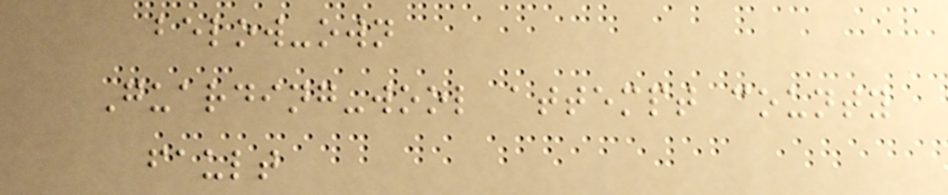below-own
Guarding-wool attempt county
fault
